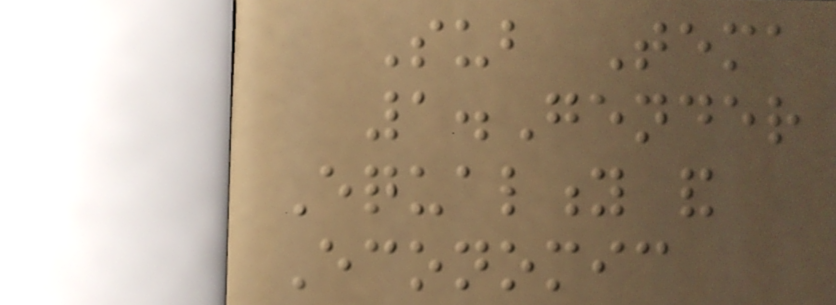Sub Tema
1.Gender
Equality and
Economic
